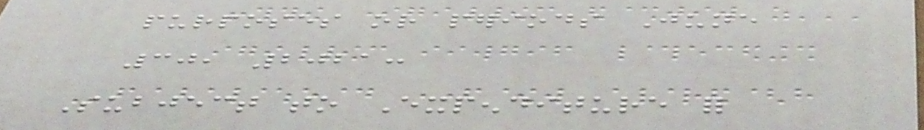purposes or periods June
30, 2021:
Subject to Expenditure for
